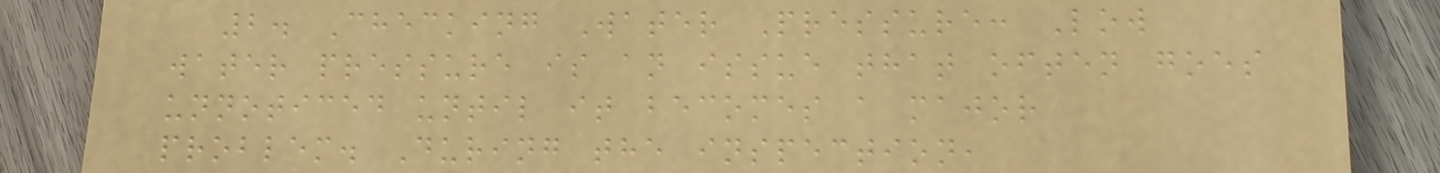2. Checking Water Pressure: Low
water pressure is an issue that often goes
unnoticed until it becomes a major
problem. During the inspection,
